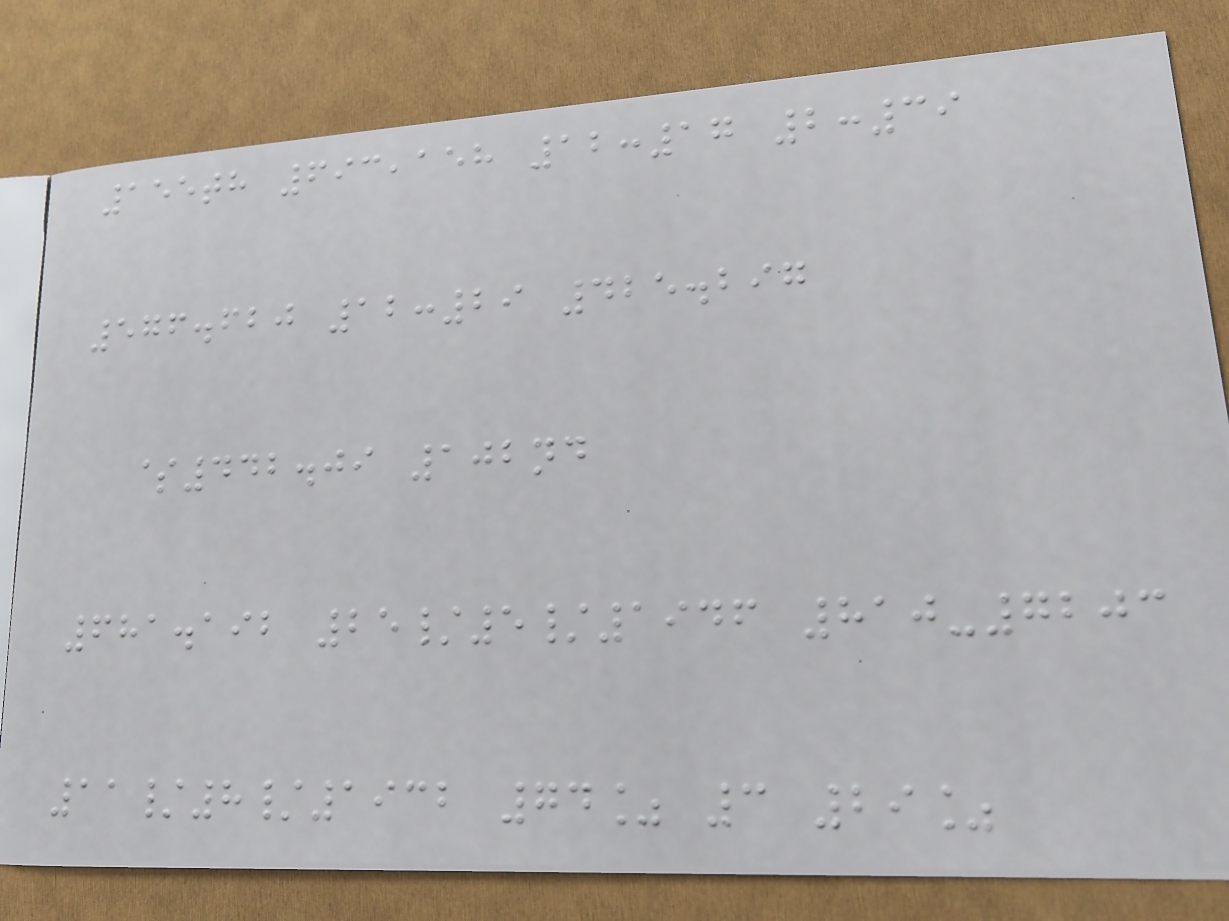155th 693,158 12:17 2:39
576.620 12:29 425.297
$442.09 102nd
681.192 25/5/1946 810-7203
11/8/1932 74% 3 29%
